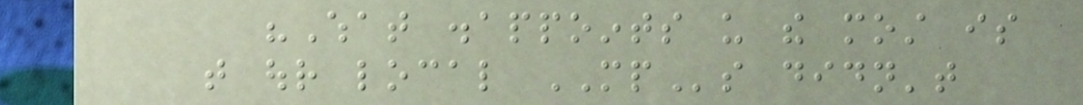"What disappoints us the most is
that our local MPs didn't
